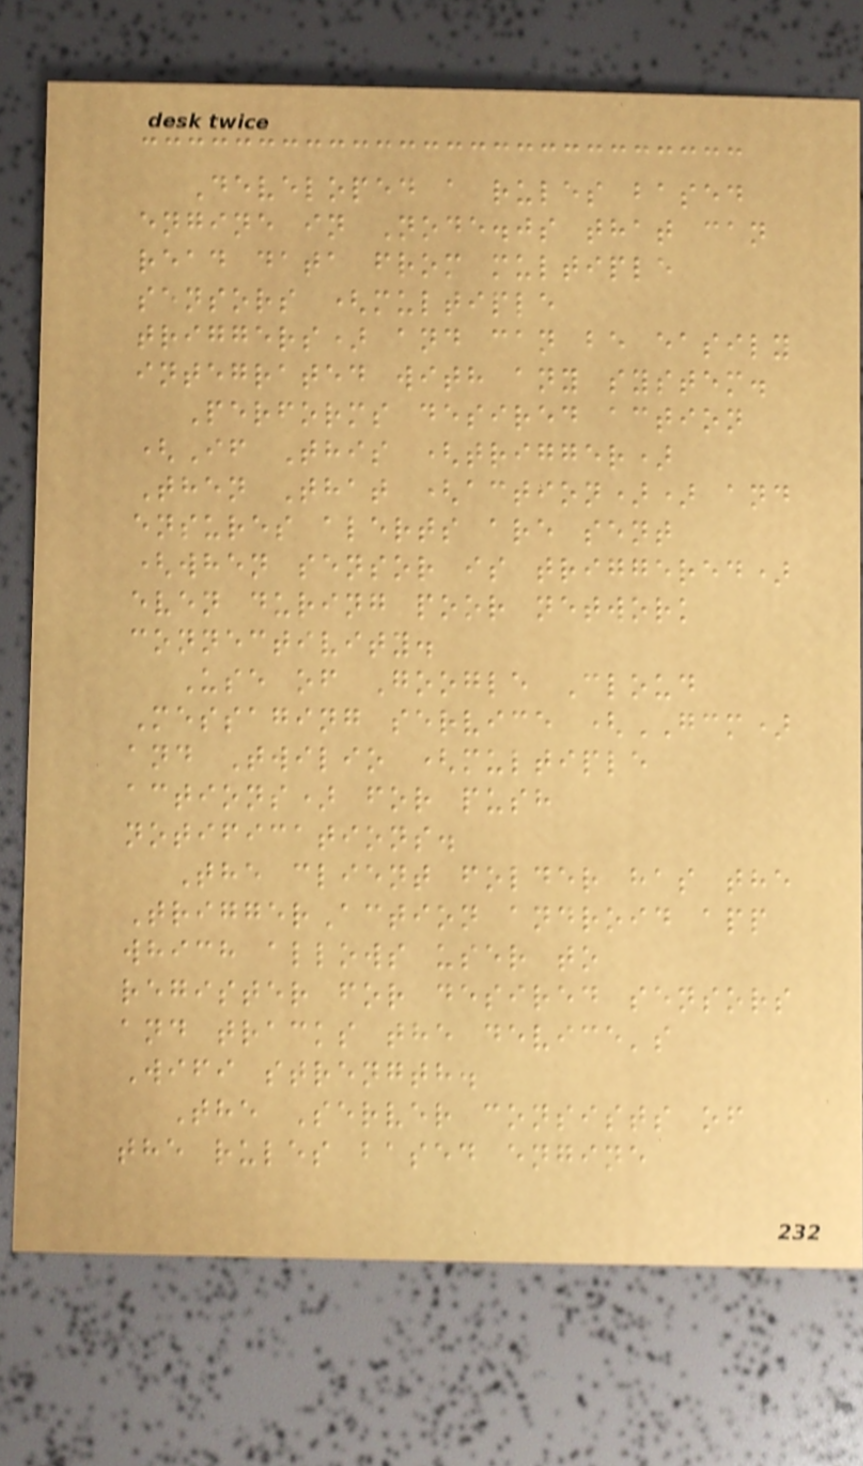Developed a rules based
engine in Node.js that can
read data from multiple
sensors (multiple
triggers) and can be easily
integrated with any system.
Performs desired action
(If This (trigger)
Then That (action)) and
ensures alerts are sent
(when sensor is triggered)
even during poor network
connectivity.
Use of Google Cloud
Messaging service (GCM)
and Twilio (multiple
actions) for push
notifications.
The client folder has the
TriggerAction android app
which allows user to
register for desired sensors
and tracks the device's
Wifi strength.
The Server consists of
the rules based engine
